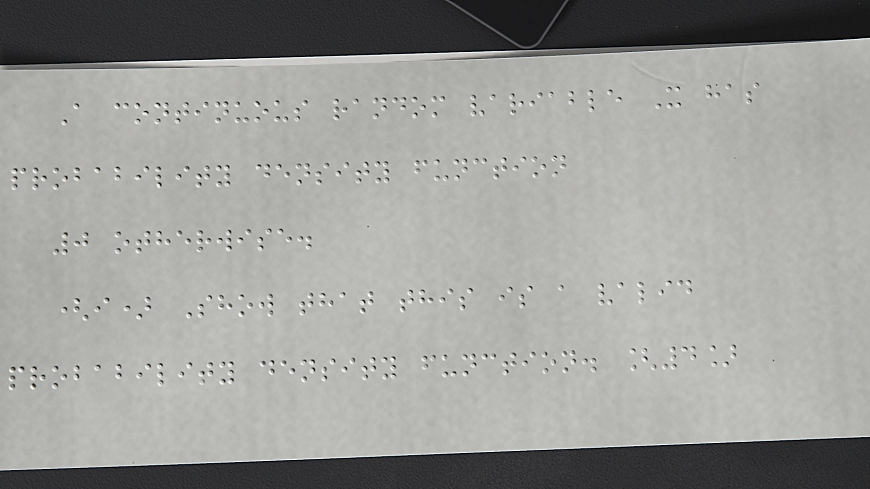A continuous random variable X has
probability density function
0 otherwise.
(i) Show that this is a valid
probability density function. [4]
